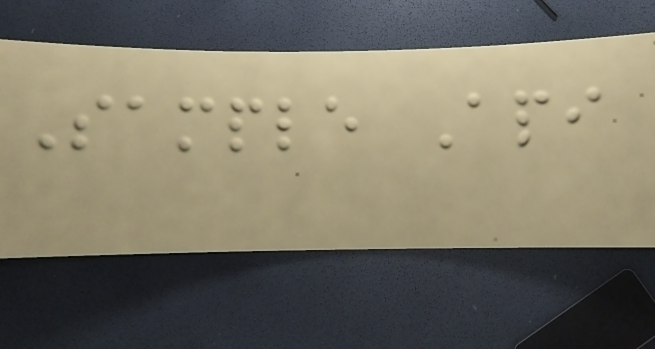Sample Api
